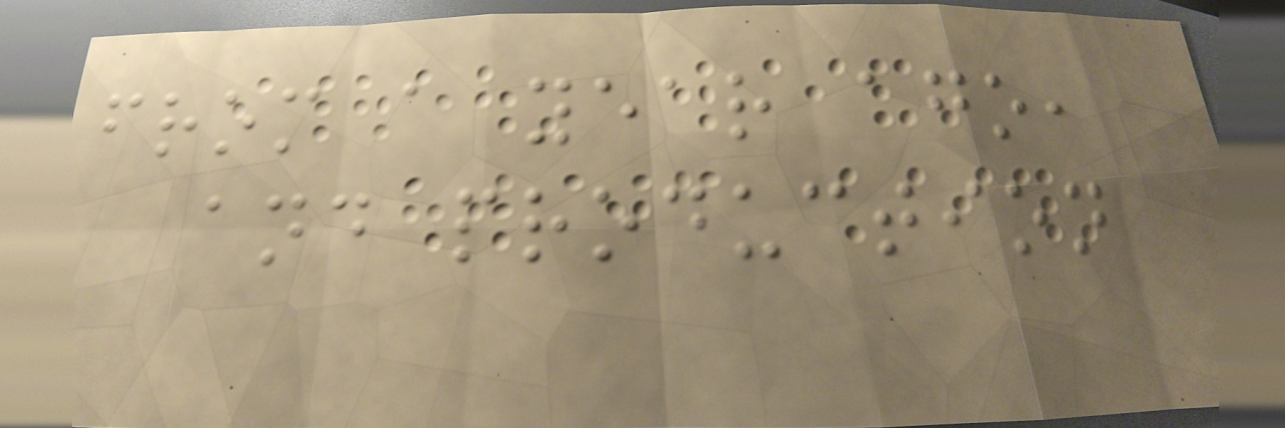from a year ago,
and production
